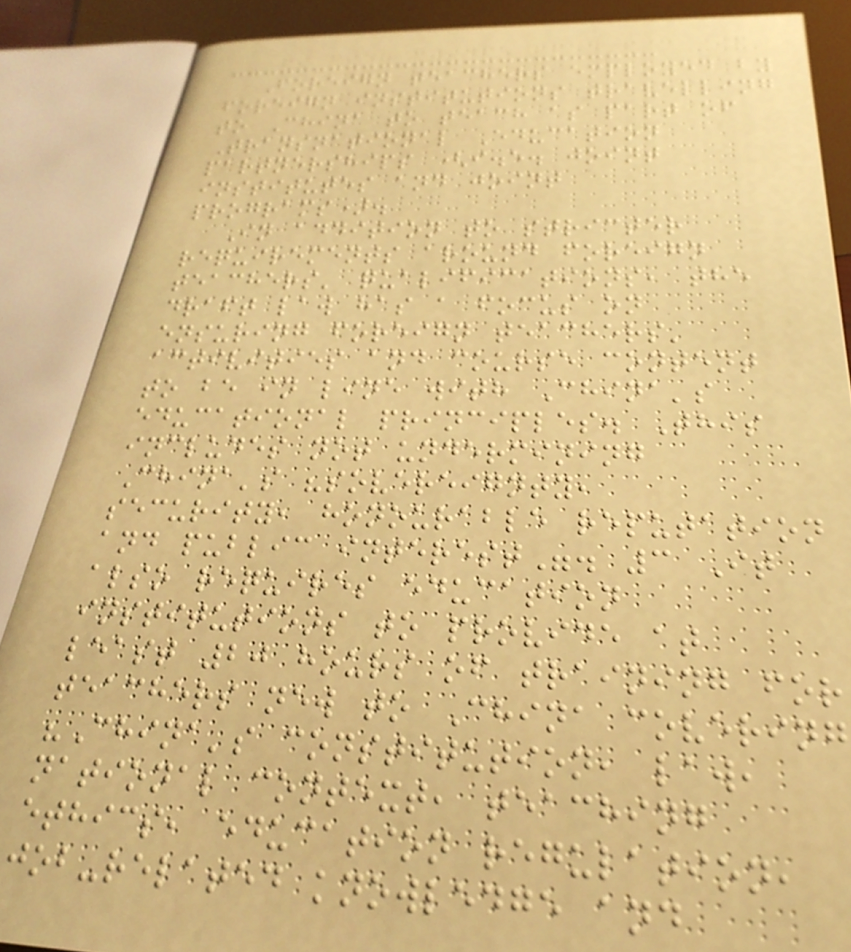Foreign teachers employed by
foreign institutions travelling
to China to teach as part of
Transnational Education
partnerships (i.e. joint
institutes and joint
programs).
In addition to stricter
requirements around foreign
teachers' qualifications, the
draft law has a focus on
ensuring foreign teachers'
activities and course content
to be in line with China's
educational principles. This
includes not undermining
China's "sovereignty,
security, honourable reputation
and public interest". 3 It
also requires education
institutions to provide at
least 20 hours of training for
teachers new to China covering
"China's constitution, law,
national context, teaching
ethics, education regulation,
job-related knowledge and
